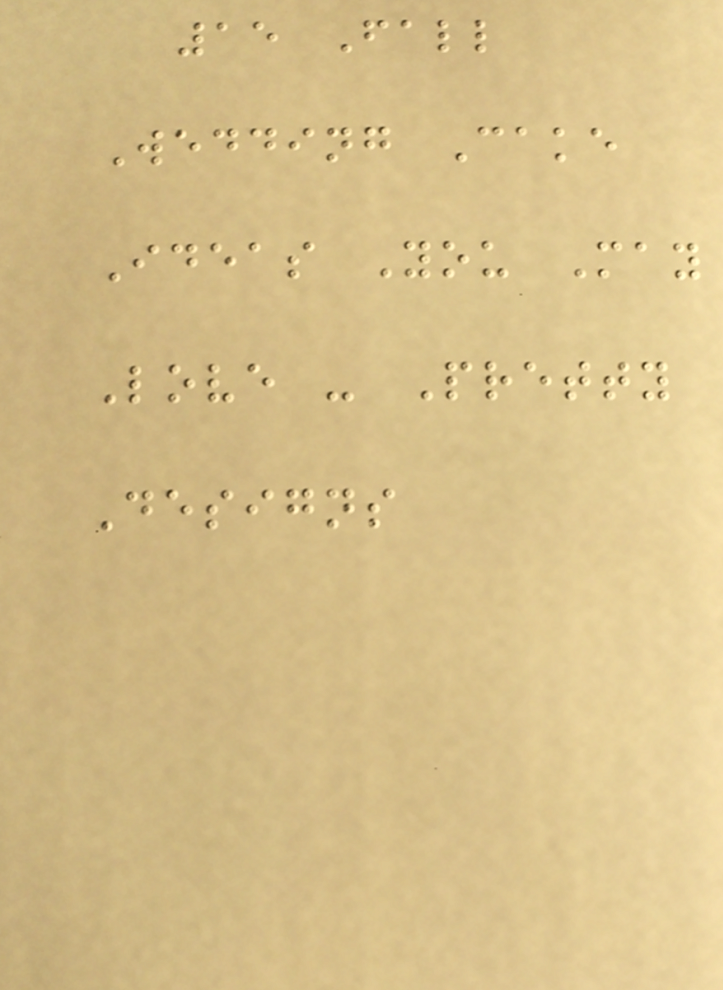15 Fall
Wedding Cake
Ideas You May
Love - Pretty
Designs
